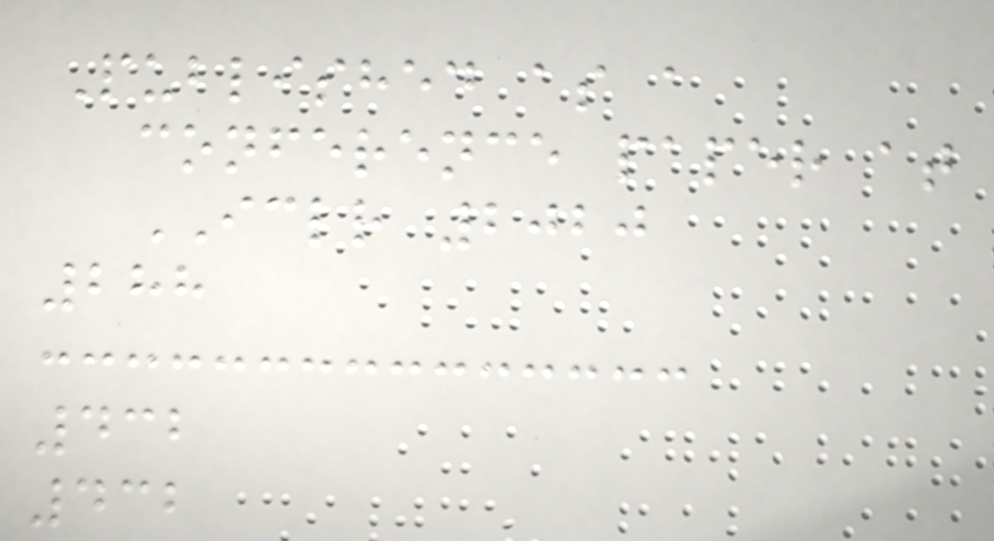Published as a
conference paper at
ICLR 2020
288
432
432
